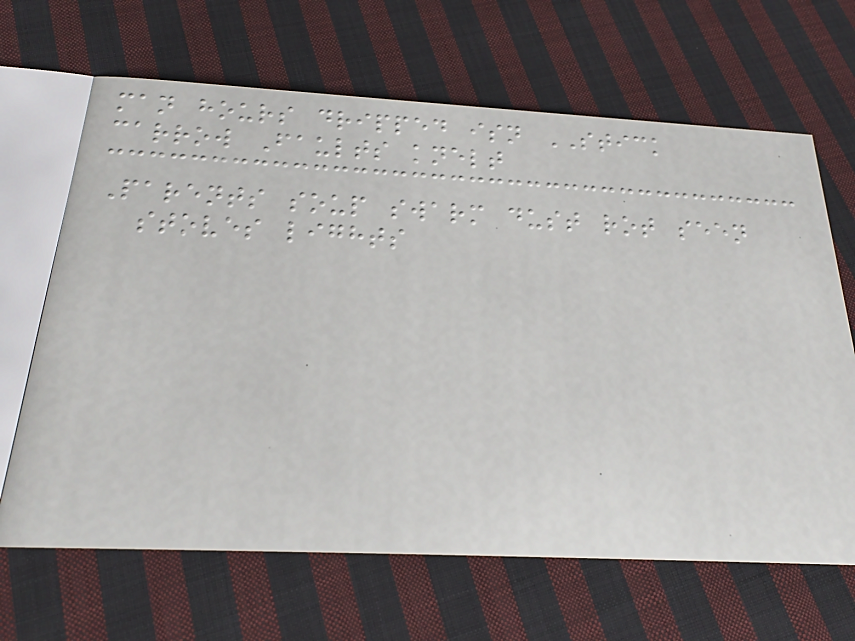man hours dripped isn STICK
carrow Faults knelt
Parents soup swarm dust rot seen
stoves lights
